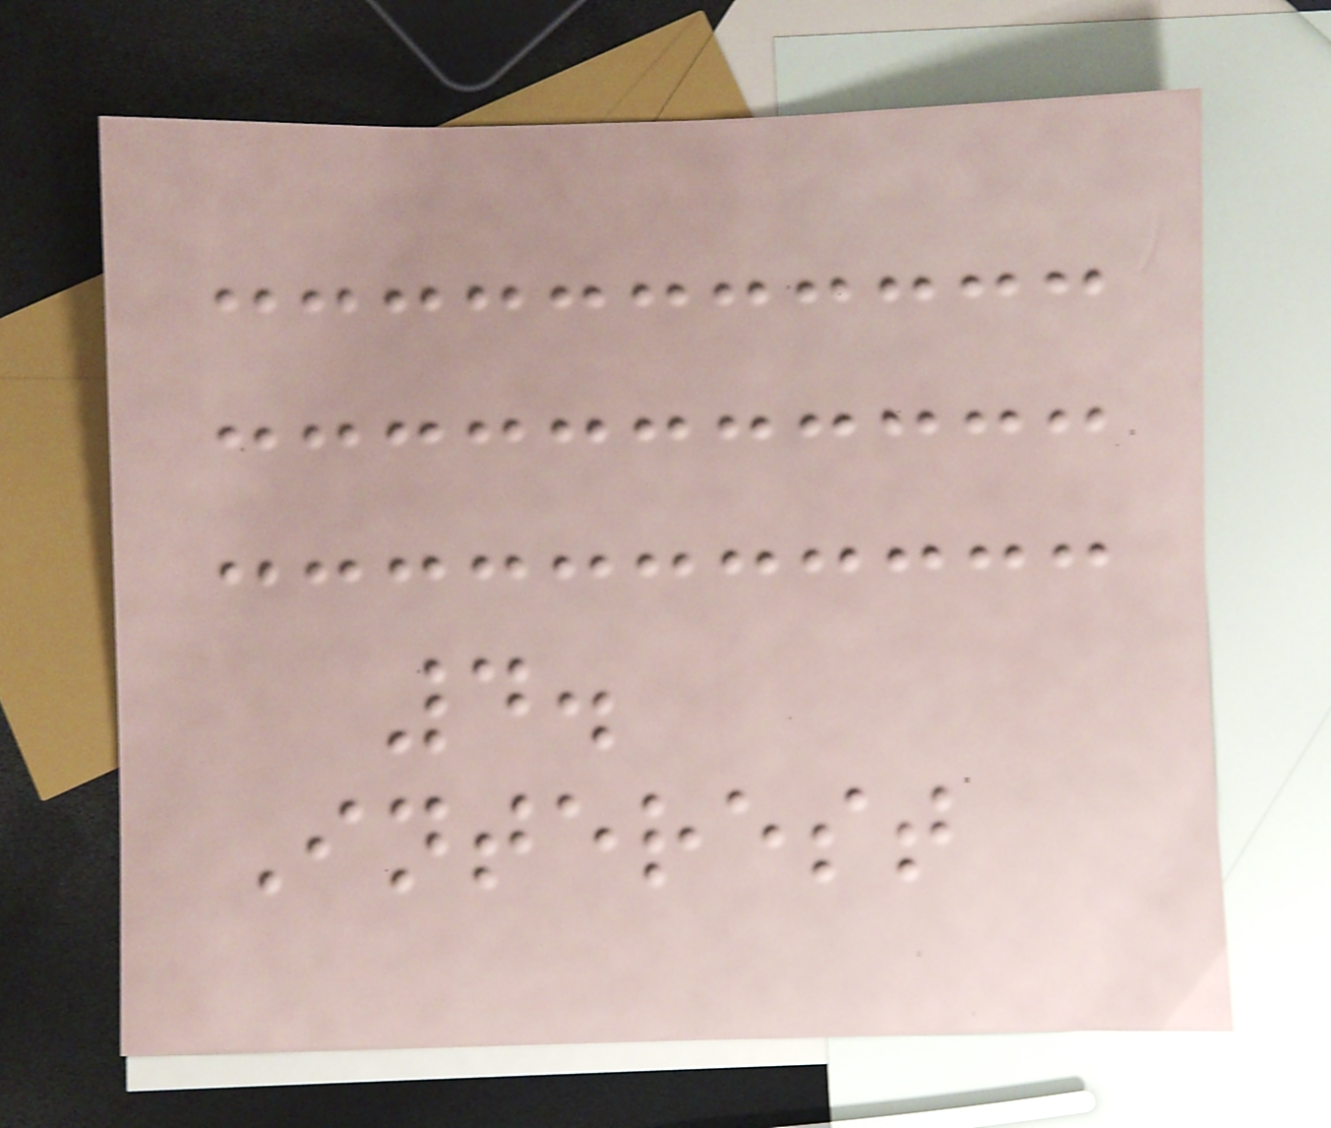4.
Interest
